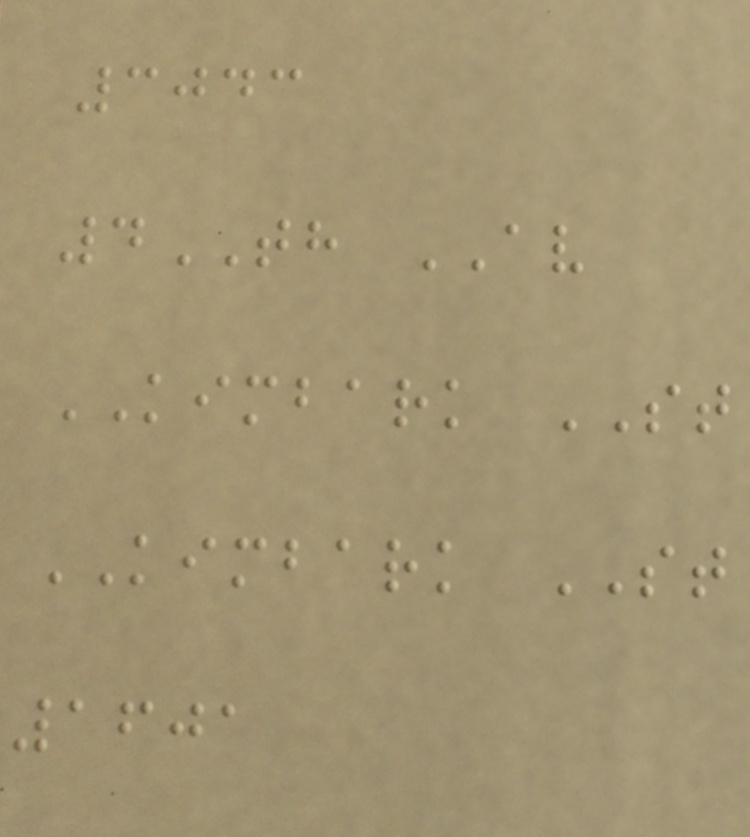3043
4TH AV
KIMBARK ST
KIMBARK ST
1601
